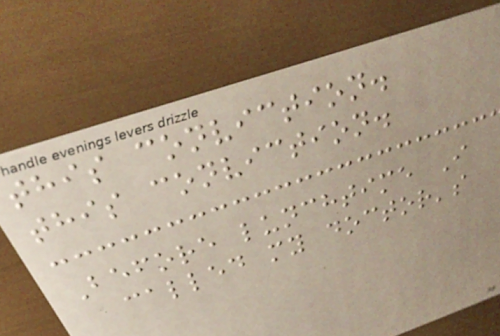this conviction.
this conviction.
Before lunchtime I
called my doctor's
